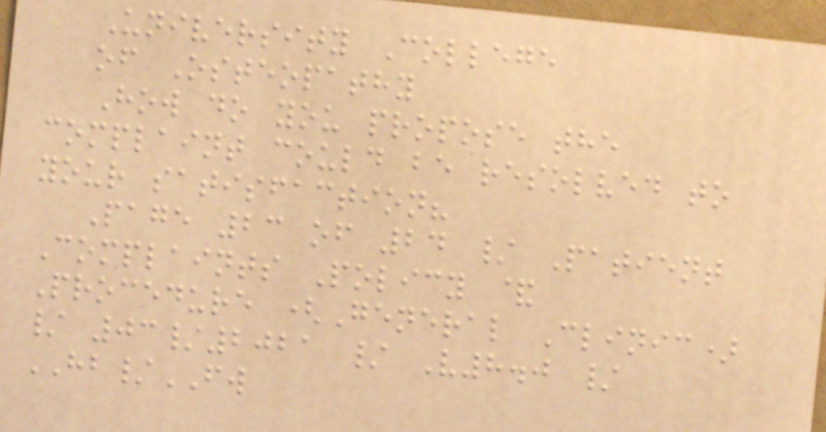University College
of Osteopathy
How do you propose the
complaint could be resolved to
your satisfaction?
Page 23 of 24 / Patient
Complaints Policy &
Procedure (General Clinic)
/ 03/2021 / V8.0 /
HB/FW
